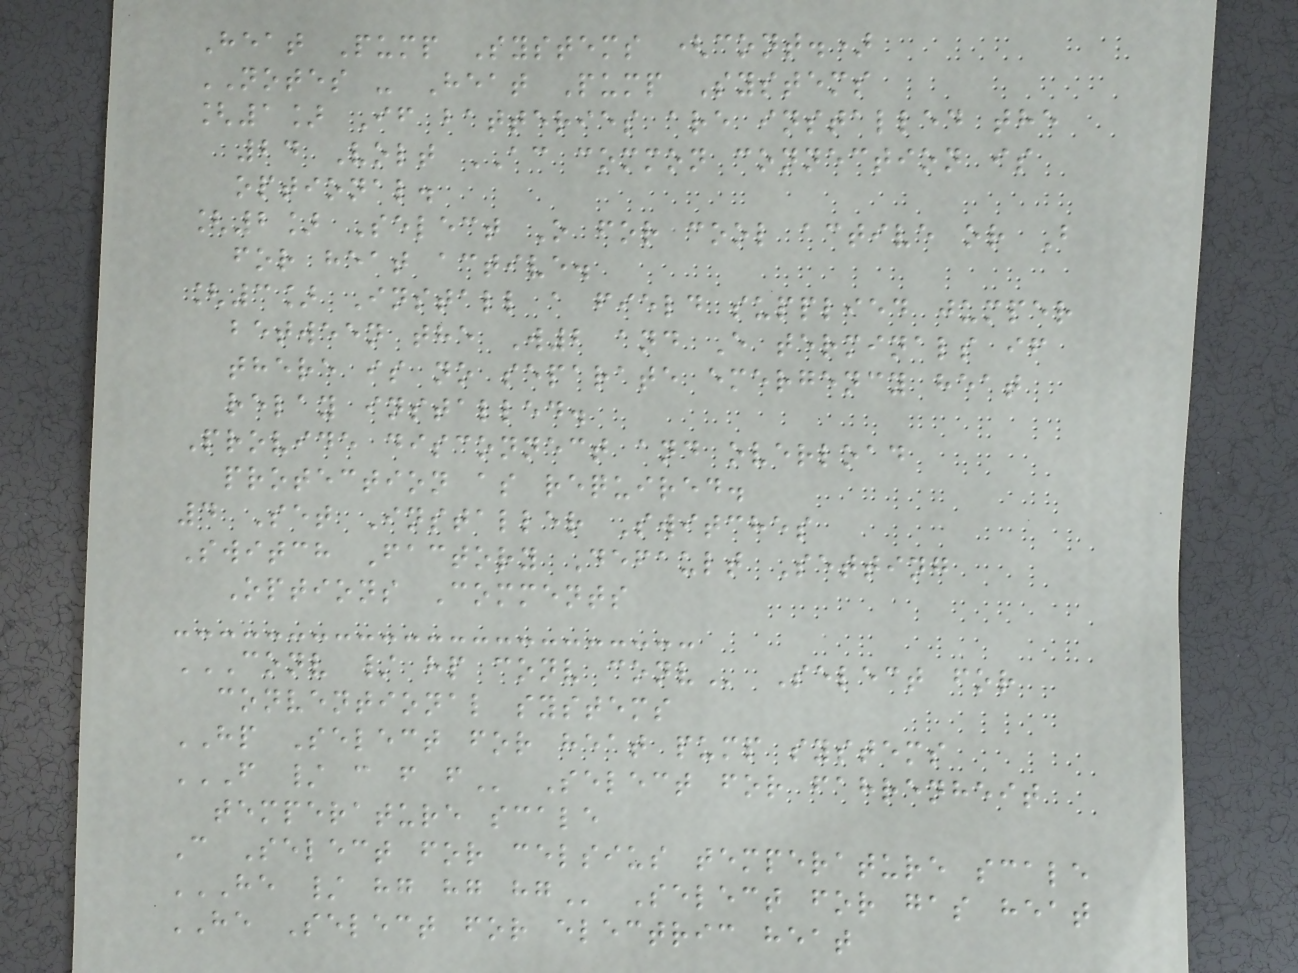Heat Pump Systems (cont.)
NOTES - Heat Pump Systems
[1] If batteries are installed the
24 Volt AC common connection is
optional.
[2] Select O for cool active or B
for heat active.
[3] Install a field supplied jumper
between the W2 and E terminals if
there is no separate emergency heat
relay installed.
Provide disconnect and overload
protection as required.
4 Set Installer Switches
Switch Factory Default Setting
Options Comments
CONV / HP CONV CONV Select for
conventional systems
HP Select for heat pump systems
F / C F F Select for fahrenheit
temperature scale
C Select for celsius temperature scale
HE / HG HG HG Select for gas heat
HE Select for electric heat
